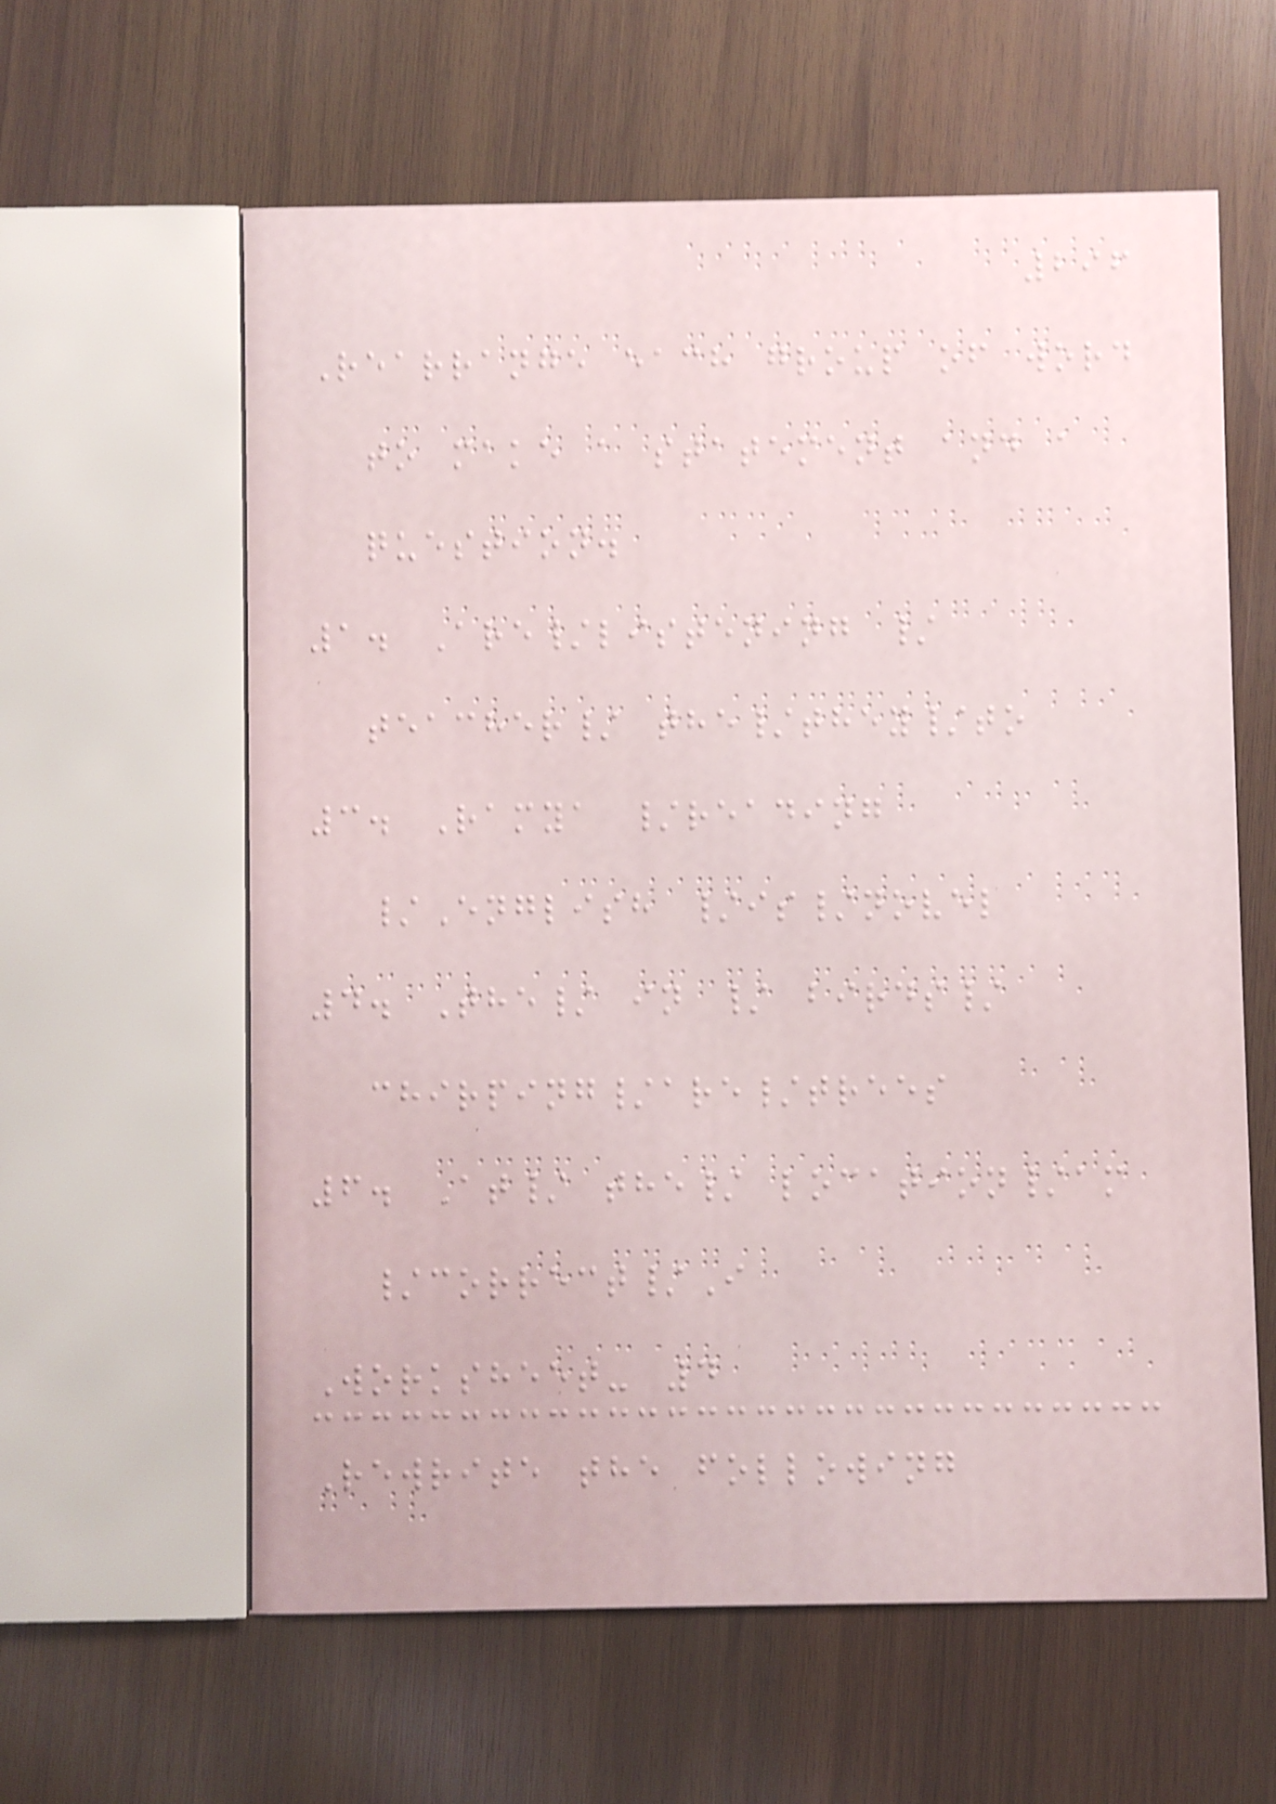296
Rearrange each group of word
to make a statement and a
question.
1. Are/listening /
teacher/ the/they/to
3. Ramya /reading
/English /is/novel
4. The/ in / birds/
chirping/are/trees
6. At/ the/ location/am
/correct/I
Worksheet- 4
Rewrite the following
